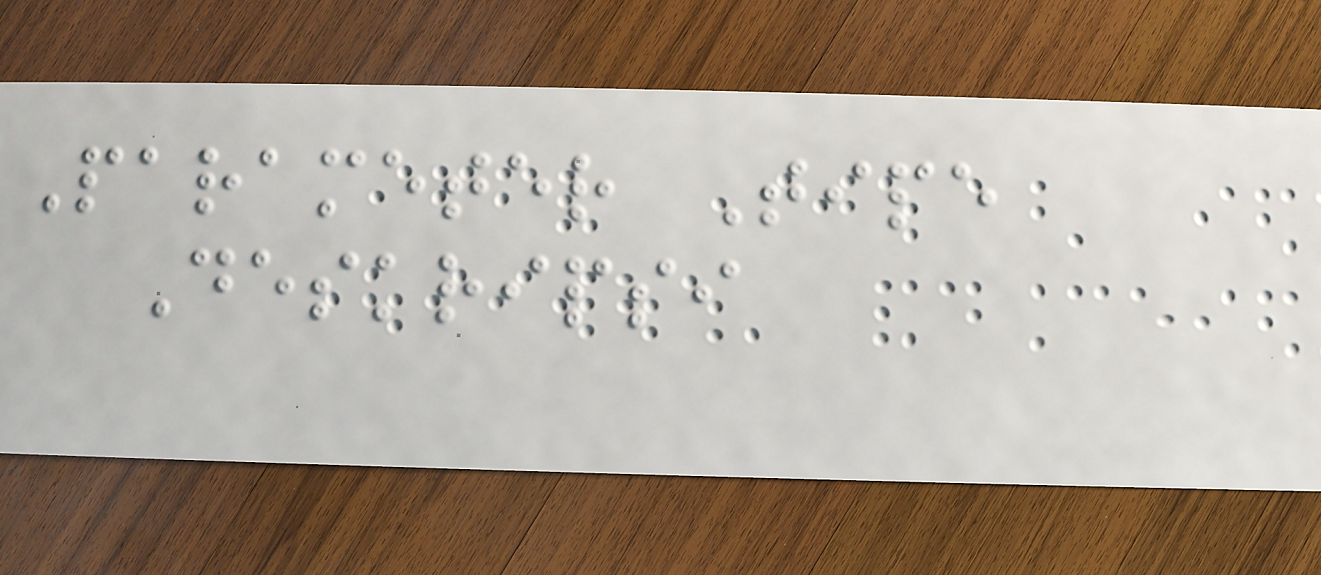Parameter Tipe
Deskripsi
